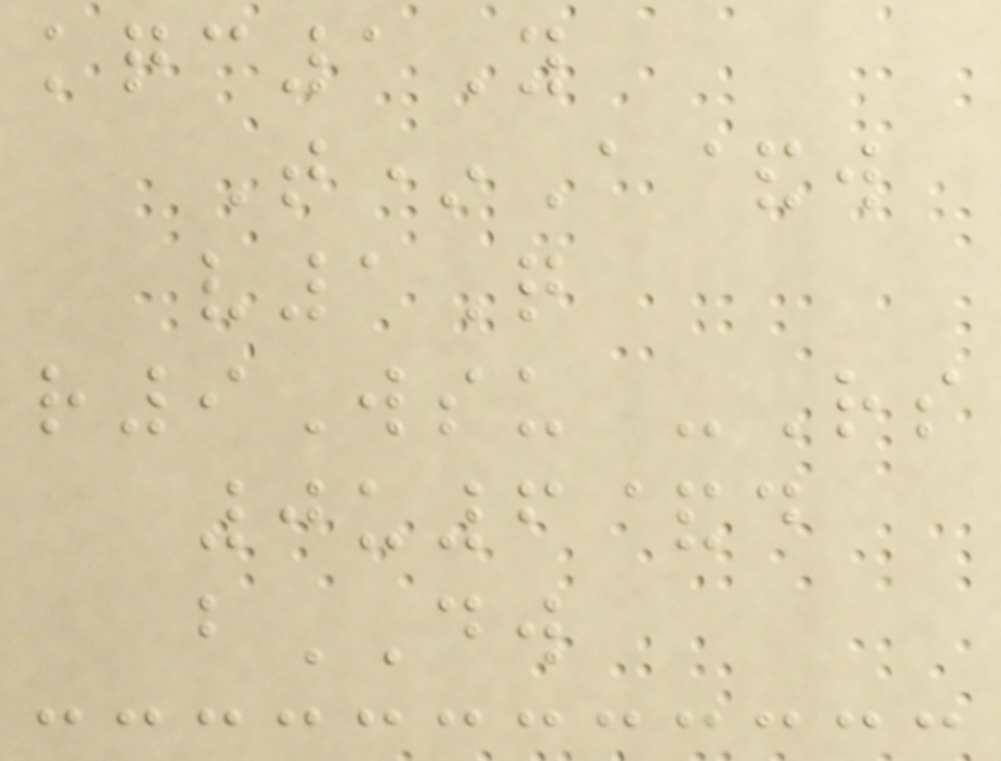kqc1Y
T*A&w
v1Q
r9Wsu -Rs
0u6&d
bDW
